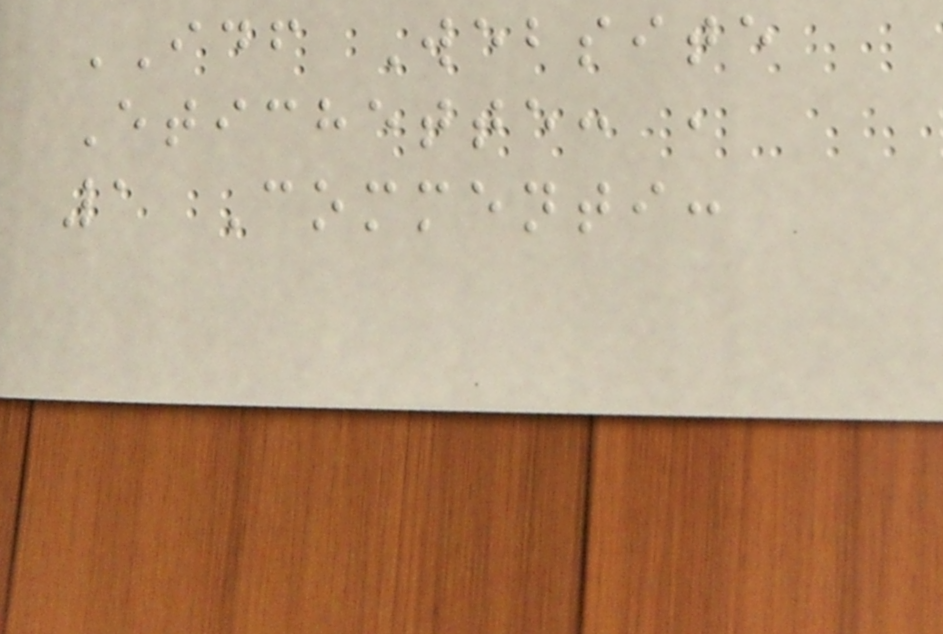IDF Website
Etichette: ,
1 Commenti:
